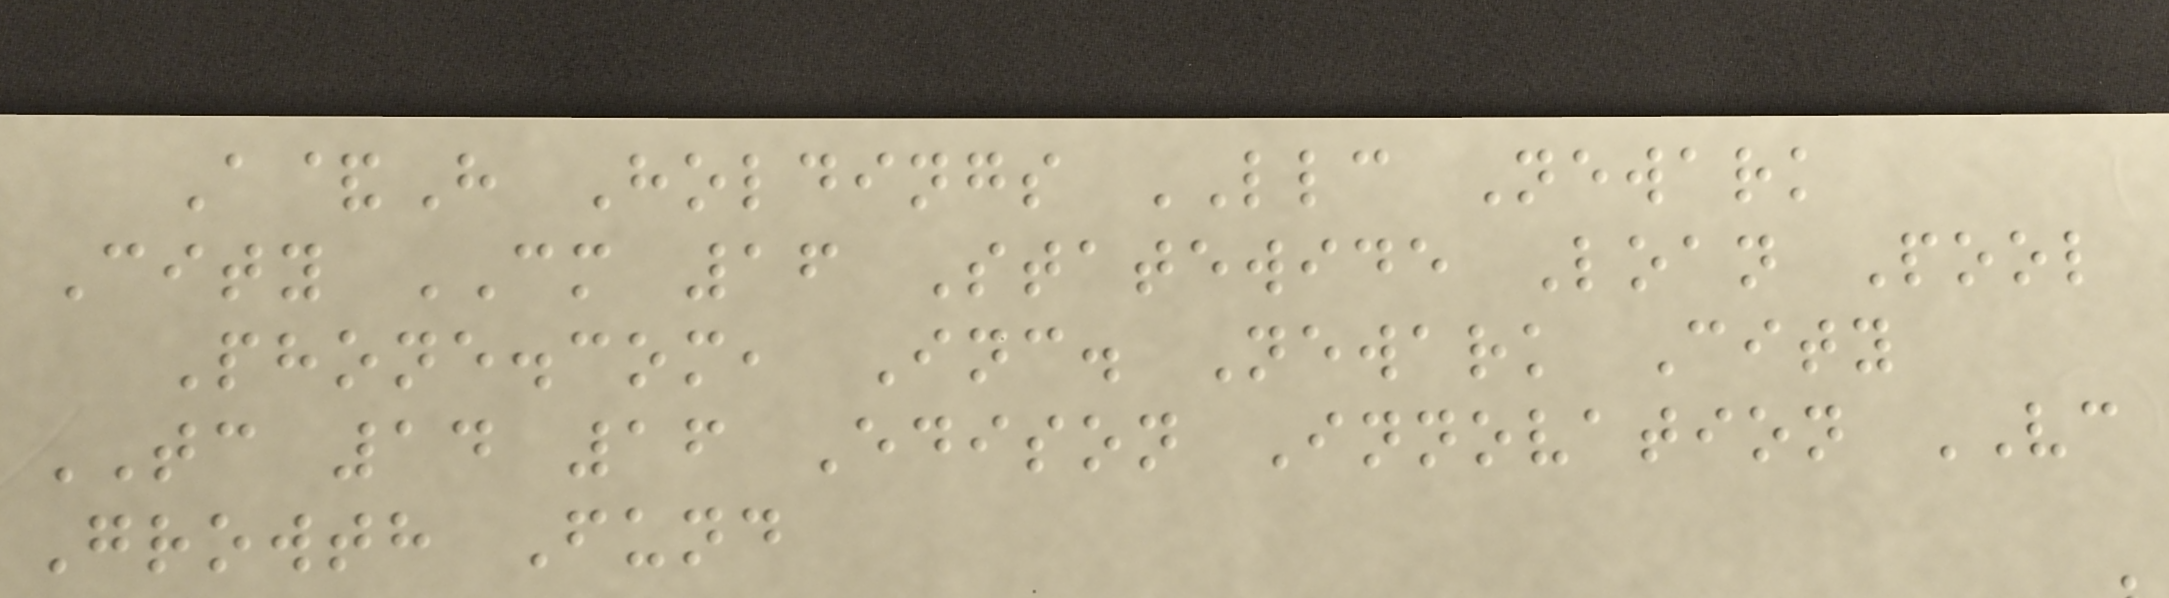A&H Holdings LLC Newark
City CM 16 Statewide Loan Pool
Phone.com, Inc. Newark City
TC 14 16 Edison Innovation VC
Growth Fund
